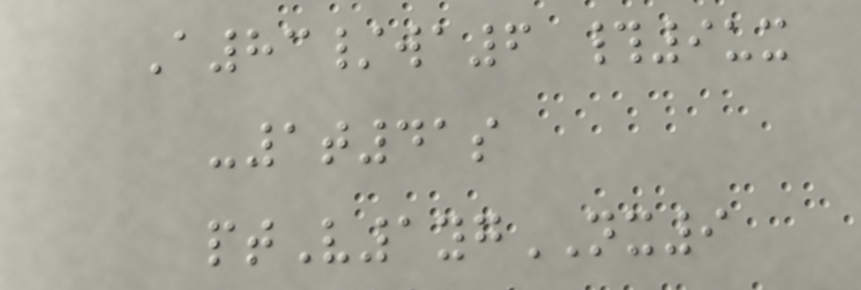A83/wa6 #9ux
-1t41s
ptV1ygNX9
